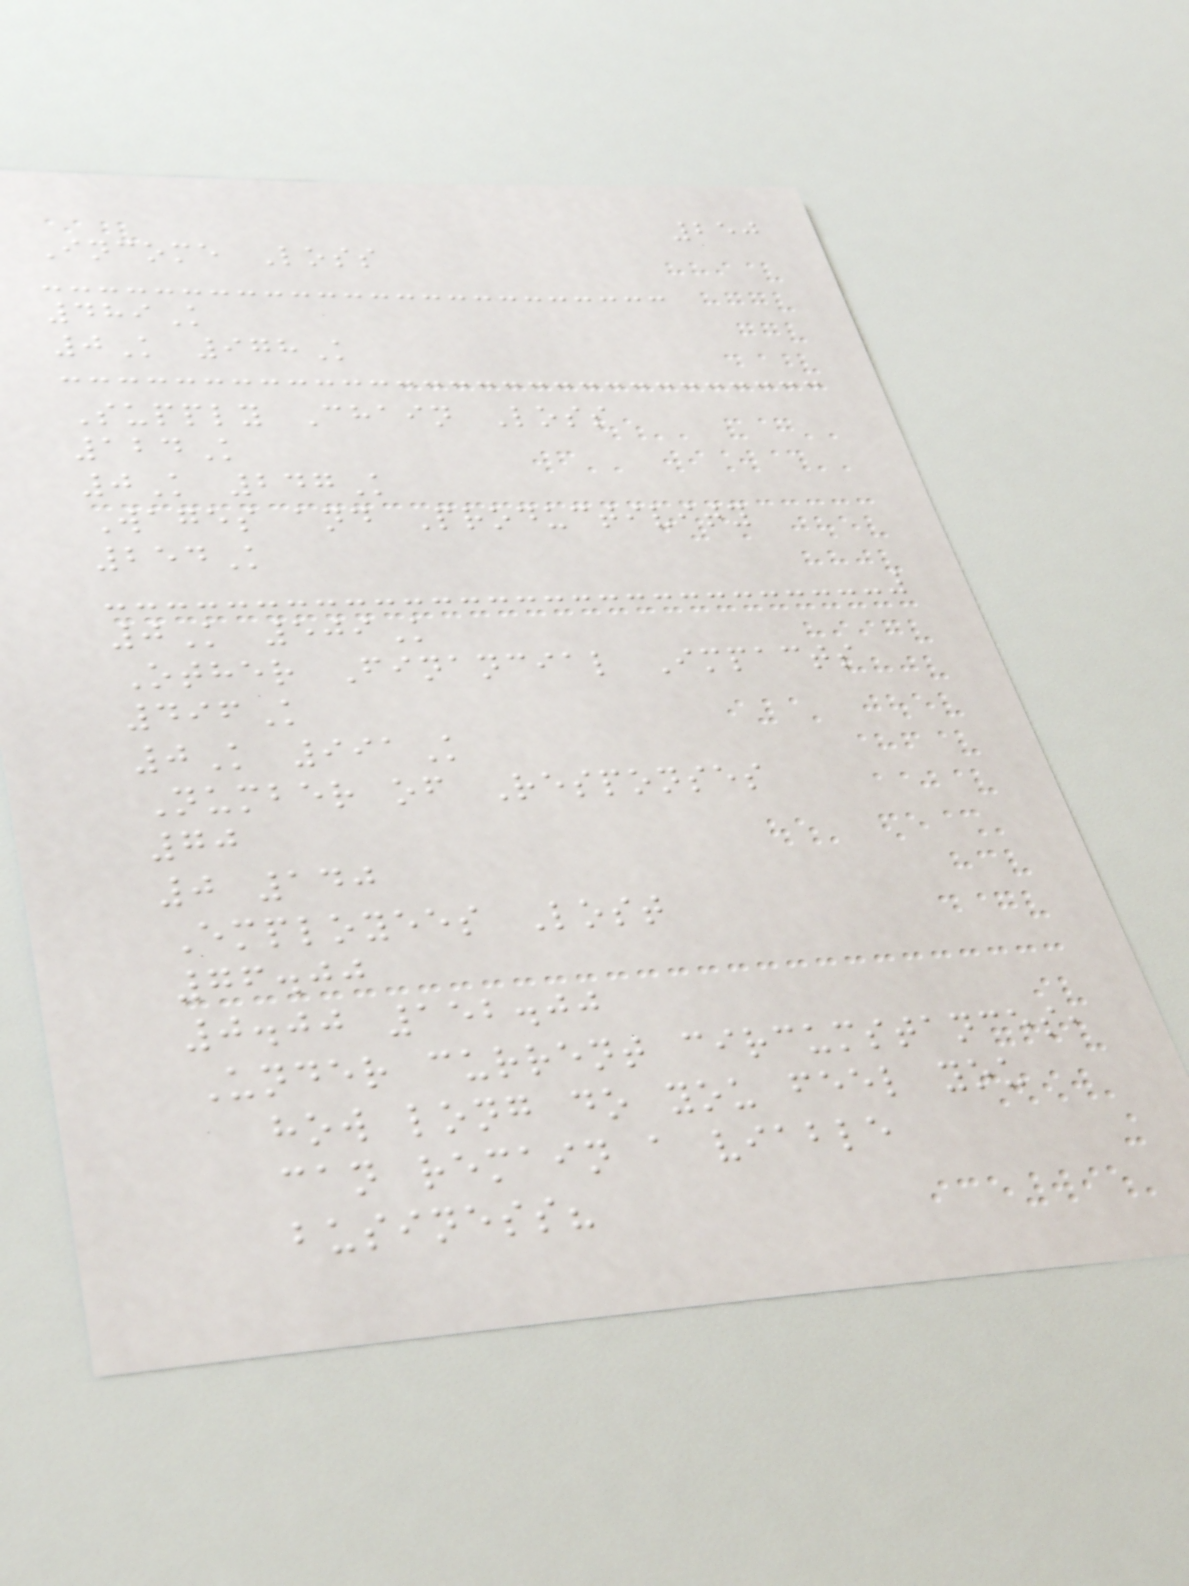250
Income Loss
489K
0K 978K
Supply Chain Loss
124K
0K 247K
Wages and Productivity
254K
0K 509K
Other Financial Impacts
496K
0K 991K
Number of Responses
70
0 140
Employees Lost
76.00
0.00 152.00
Under current circumstances,
how long do you feel you
can remain a viable
business?
